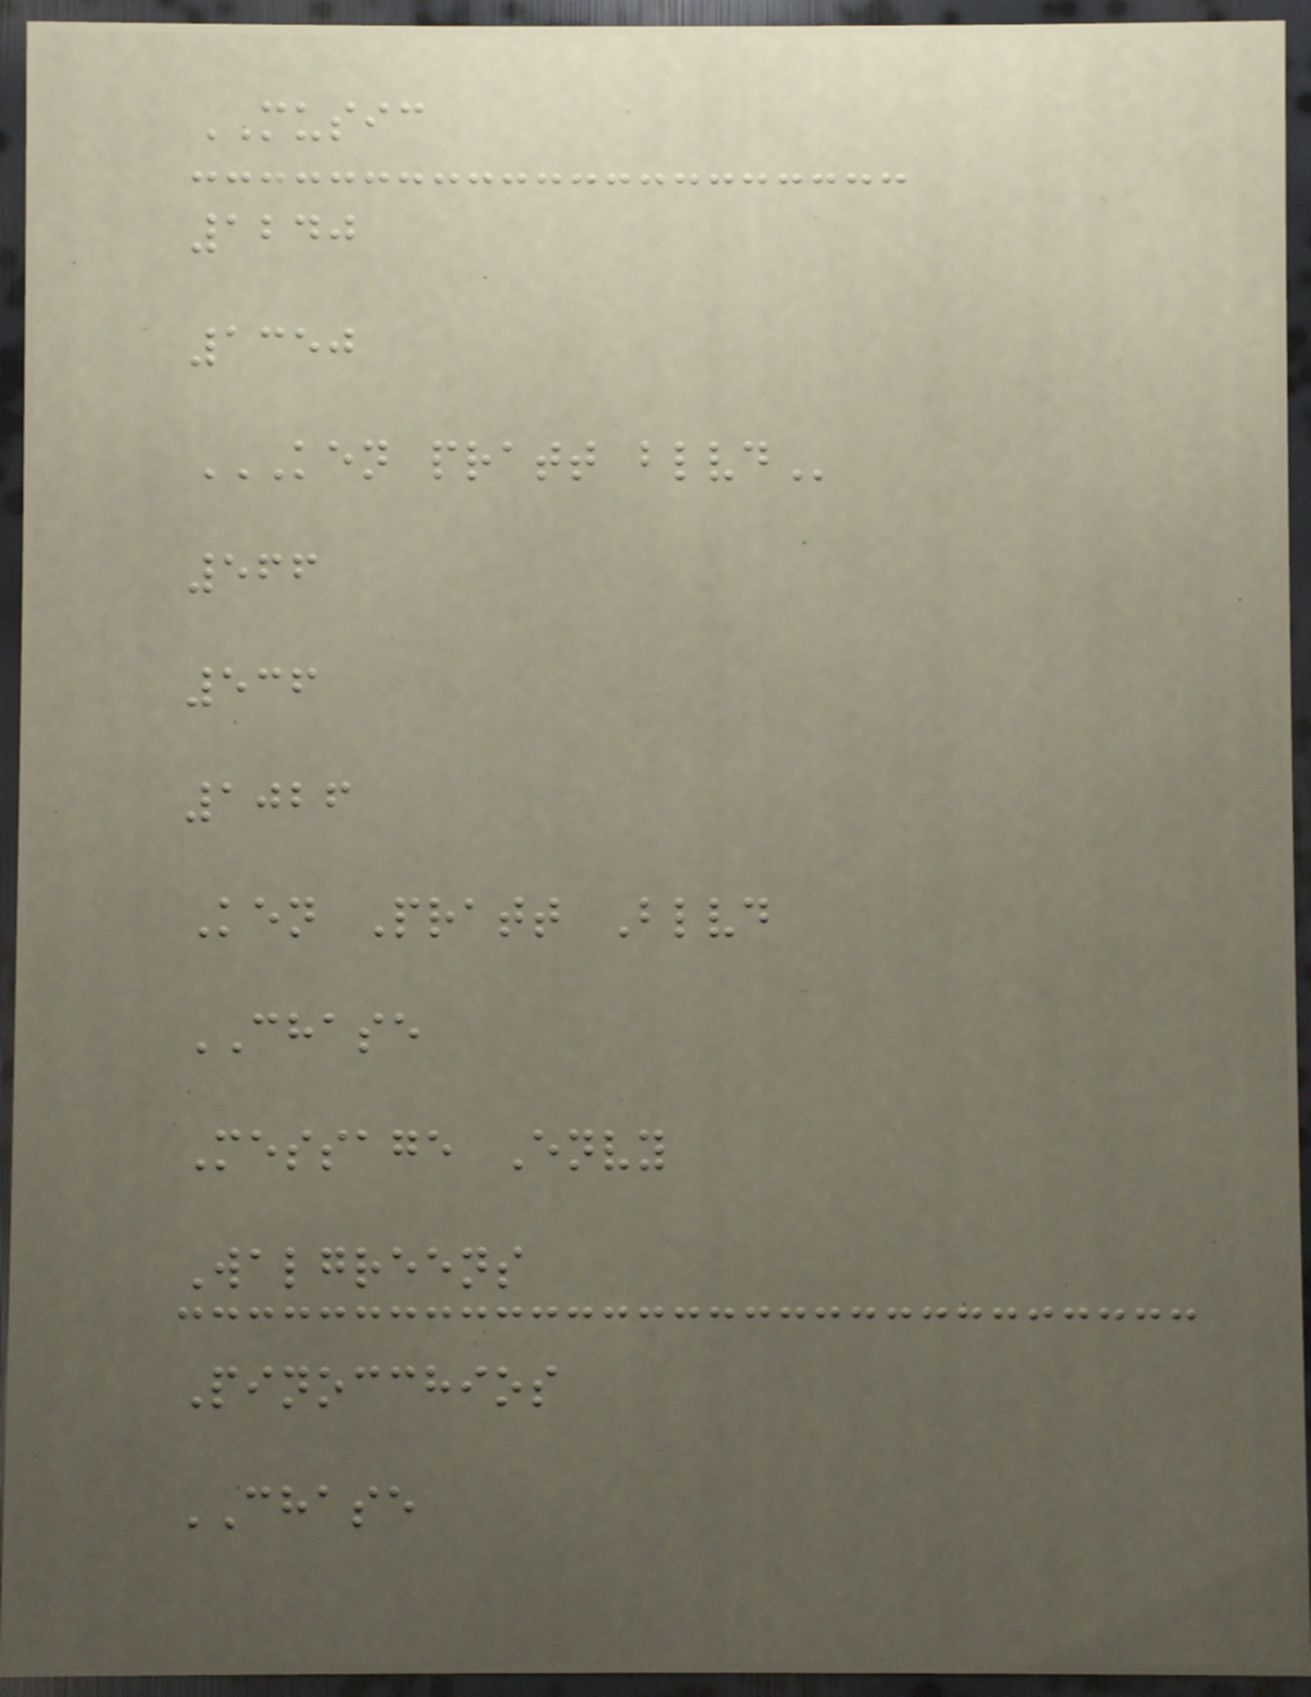MUSIC
1240
1350
KEN PRATT BLVD
566
536
1026
Ken Pratt Blvd
CHASE
Message Envy
Walgreens
Pinocchios
CHASE
